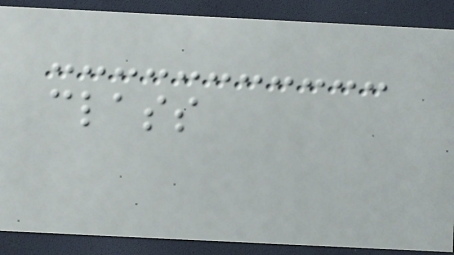class
